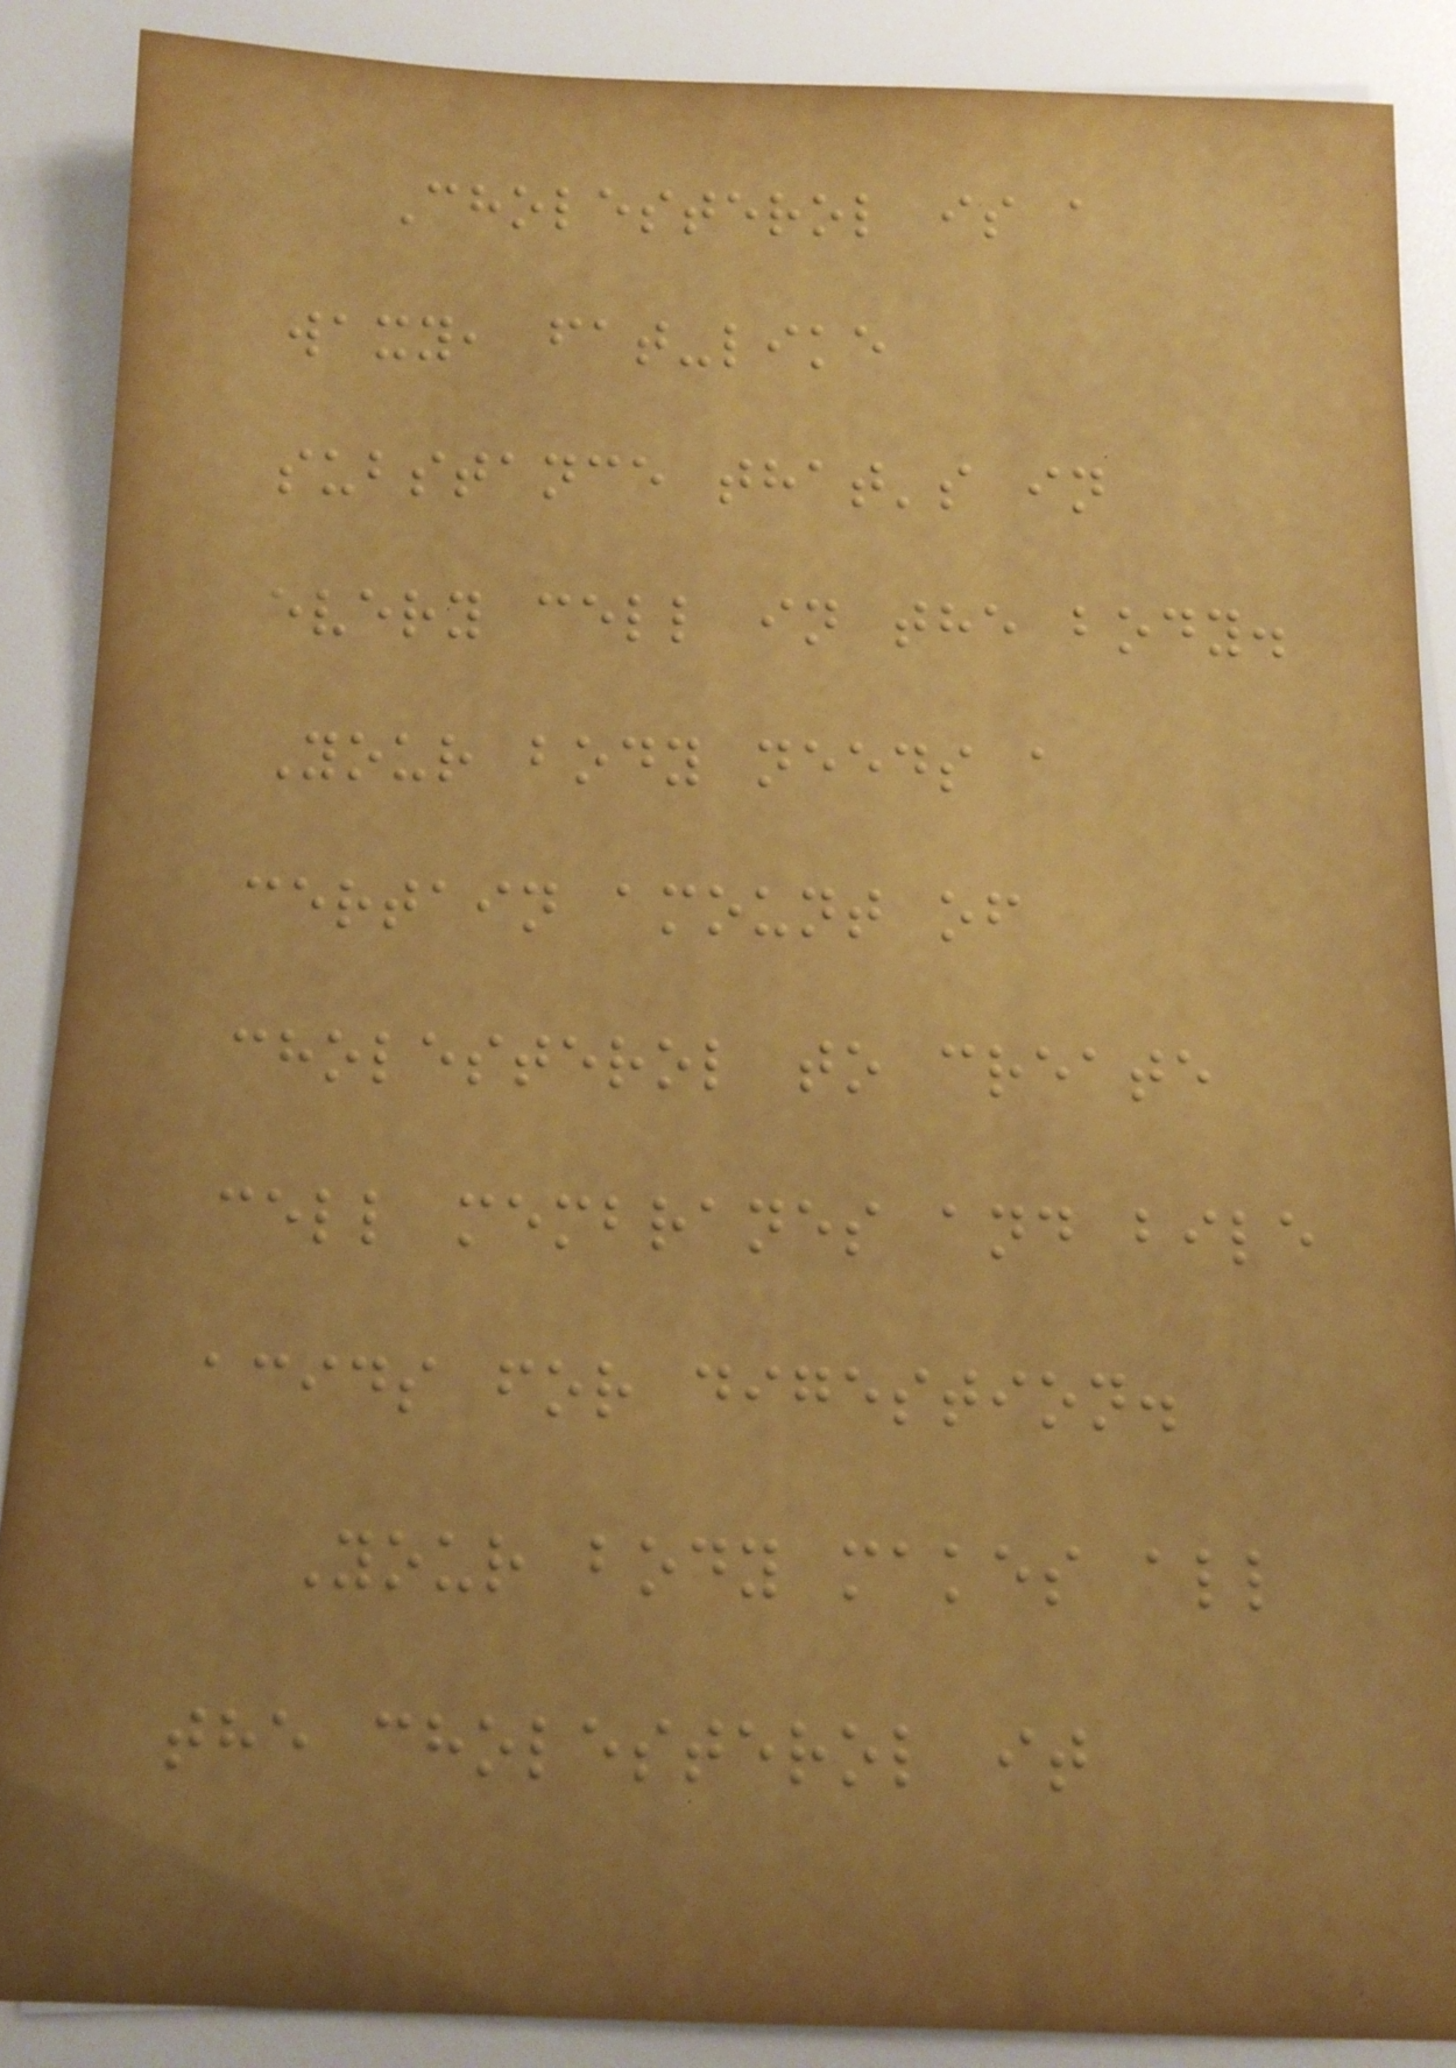Cholesterol is a
waxy, fat-like
substance that's in
every cell in the body.
Your body needs a
certain amount of
cholesterol to create
cell membranes and bile
acids for digestion.
Your body makes all
the cholesterol it
